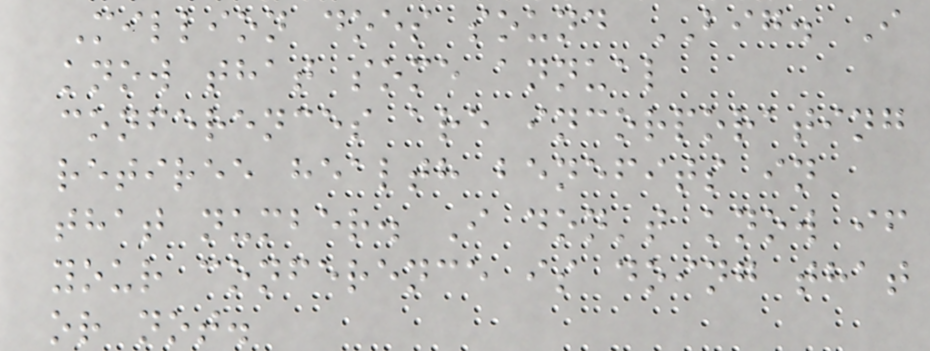Million does sound BIG. I
know that some annual
conferences are incorporating
retiree health benefits in
that number. I don't know if
your conference is doing that
or not.
